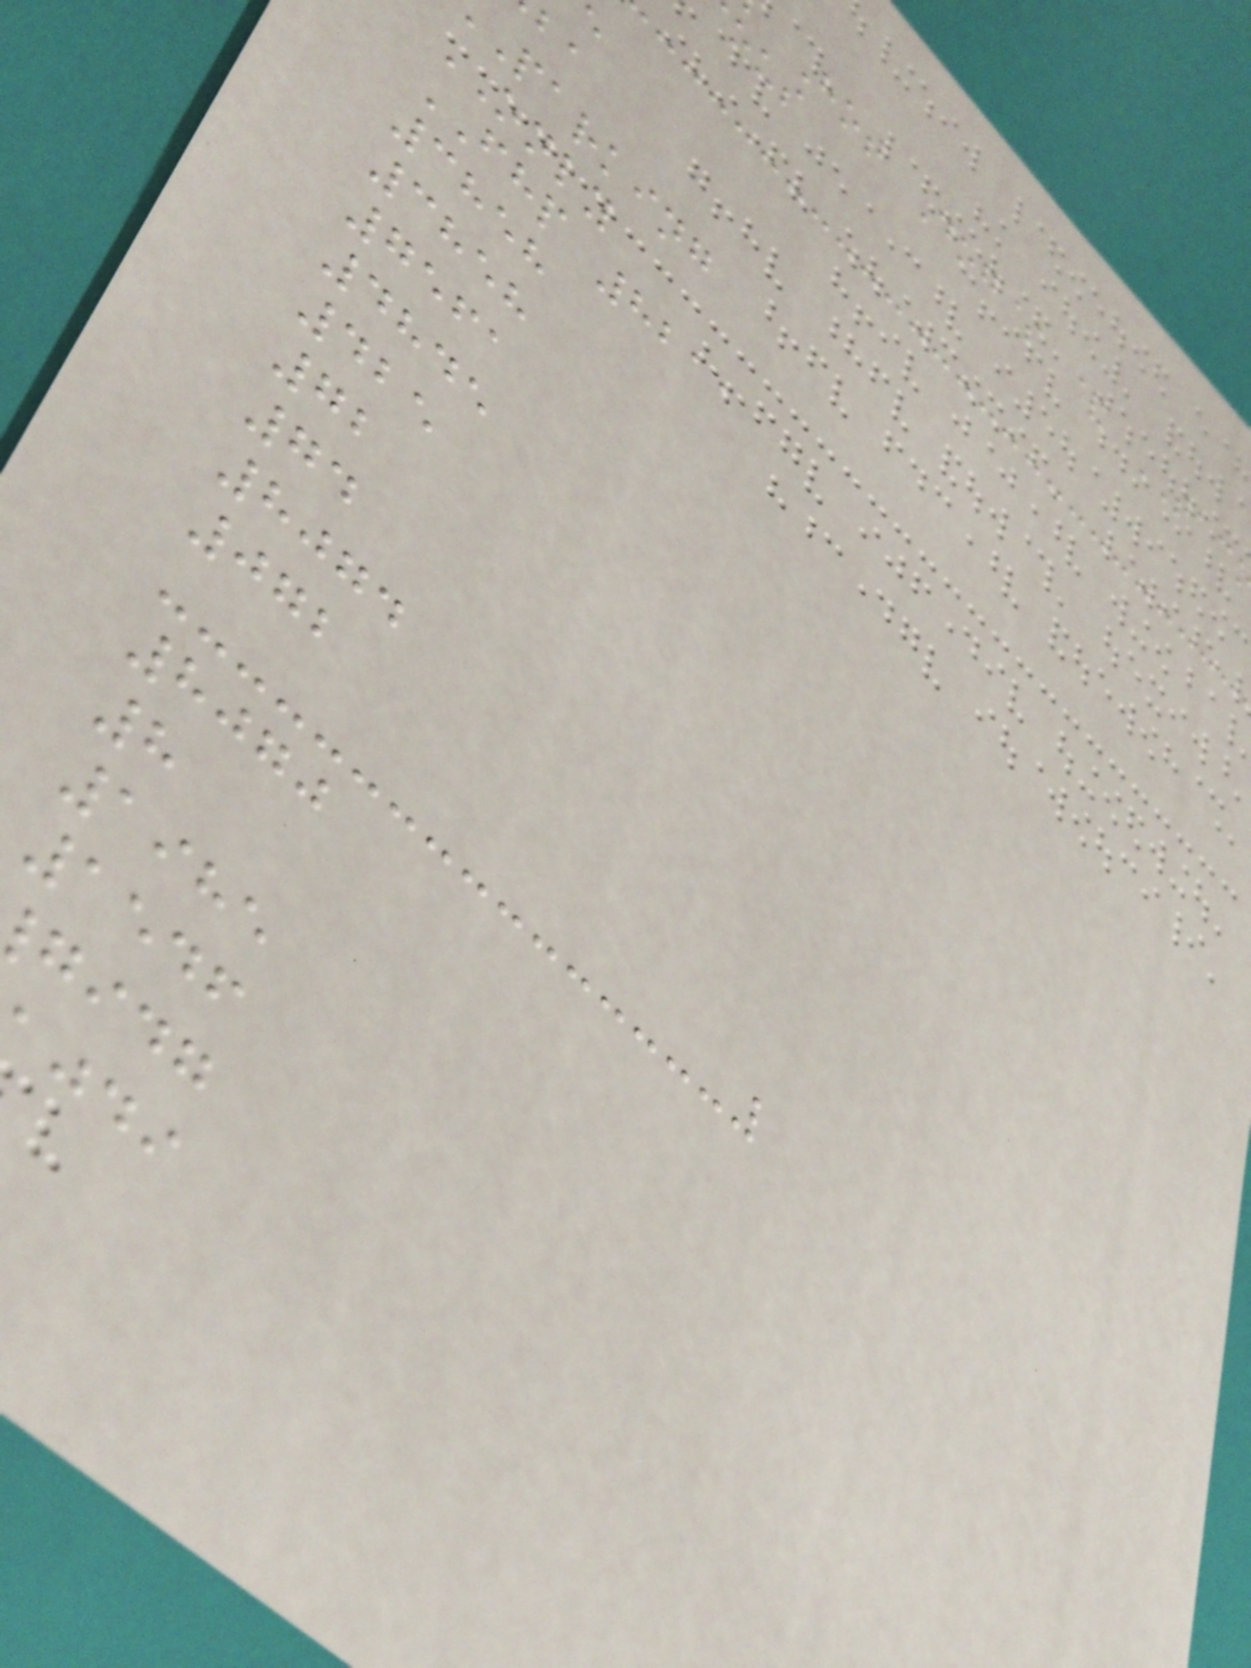Hot Dog$ & TAC
parking
ONLY
FHP 8211
3858
3858
7561
4845
425
72
74
8074
072
8070
8
1985
1546
gidg
